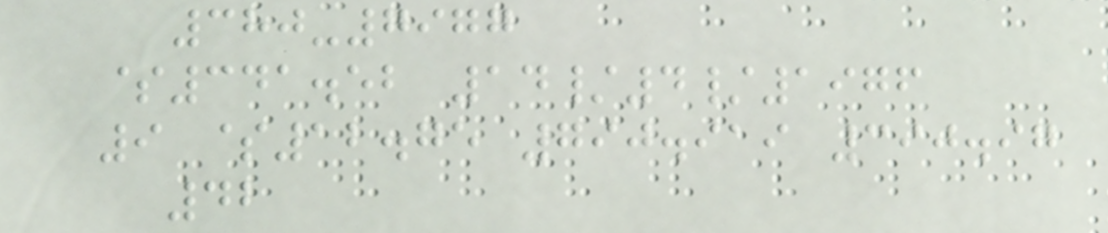380-7977
$341.52 14/4/1976
9 $12.75 790.919 390.97
42
